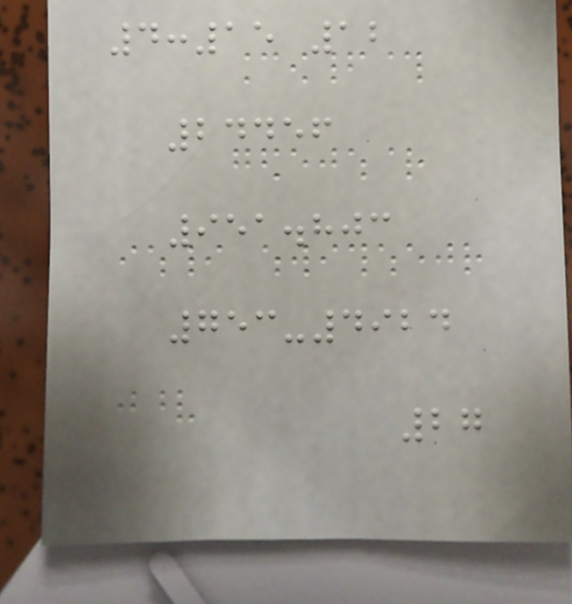4:15 12
24456
951.803
753-4924
27
